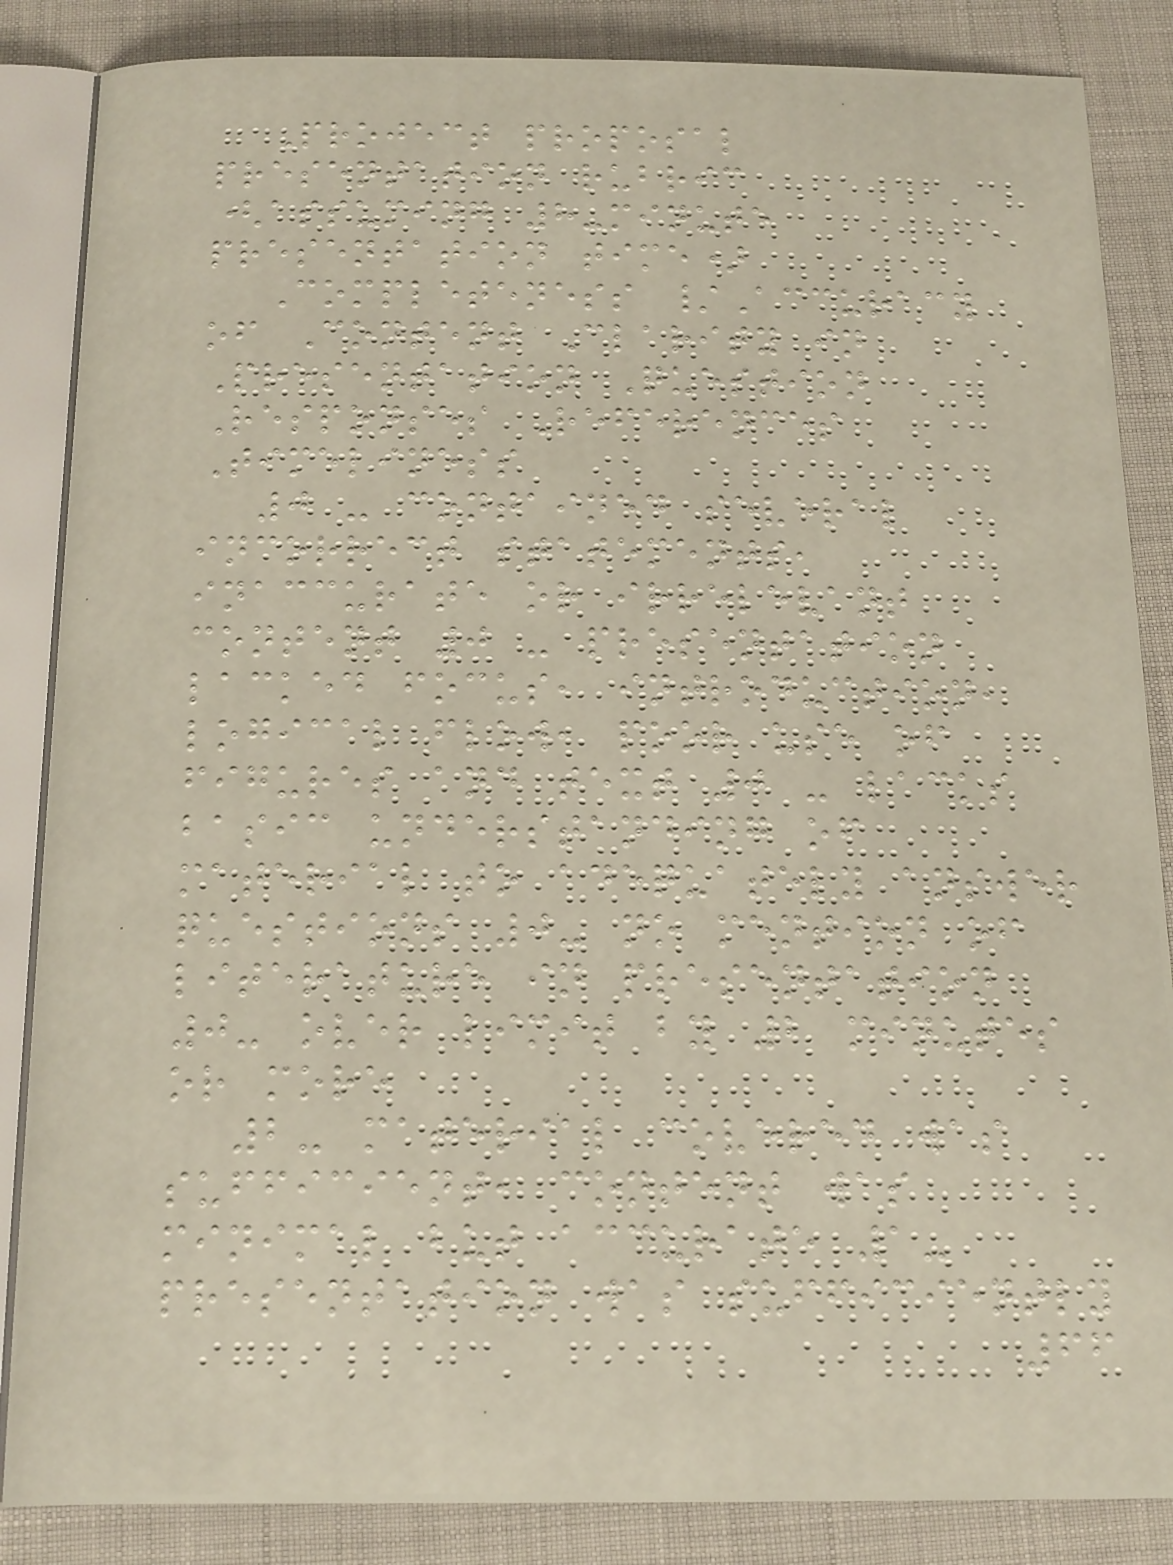Project proposal
presentation rubric
(assuming 8-minute
presentation time)
Completeness /Accuracy
of Content Clarity in
Presentation Question
Responses References
Timeliness
0 - contained several
incorrect statements,
inaccurate or irrelevant
content 0 - presentation
lacked focus, introduction,
logical flow, poor use of
figures and text 0 - lacks
basic understanding of
material to adequately answer
questions 0- no mention of
literature in presentation
0- over limit by 2 minutes
or more
2- material covered was
sufficient, content was
minimal but accurate 1-
presentation was sufficiently
66
